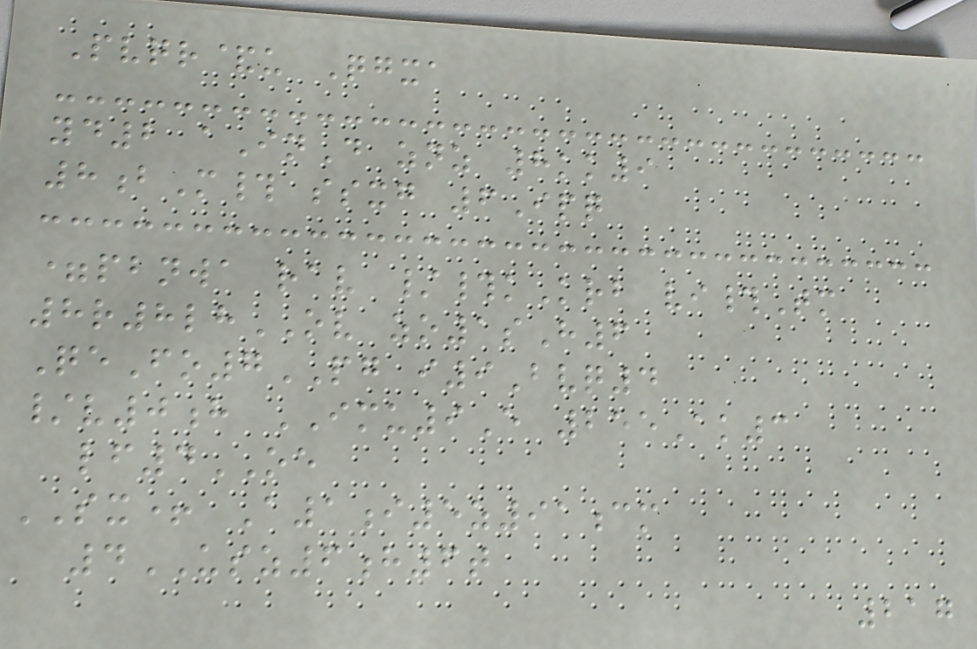Pvqr&u Qgxa
yd2 aInD znz 8kk9
8bM# ssxg 6Ipq
=pbnwa rav /#kKrb vi#Tm
8r8lhOV zo1sH6
QeFo7PG i9Bvq4
/v0h IMU9E 255Ak3
lf4OE
SX+ A1i5z91cm
4USZ6h6t
217
